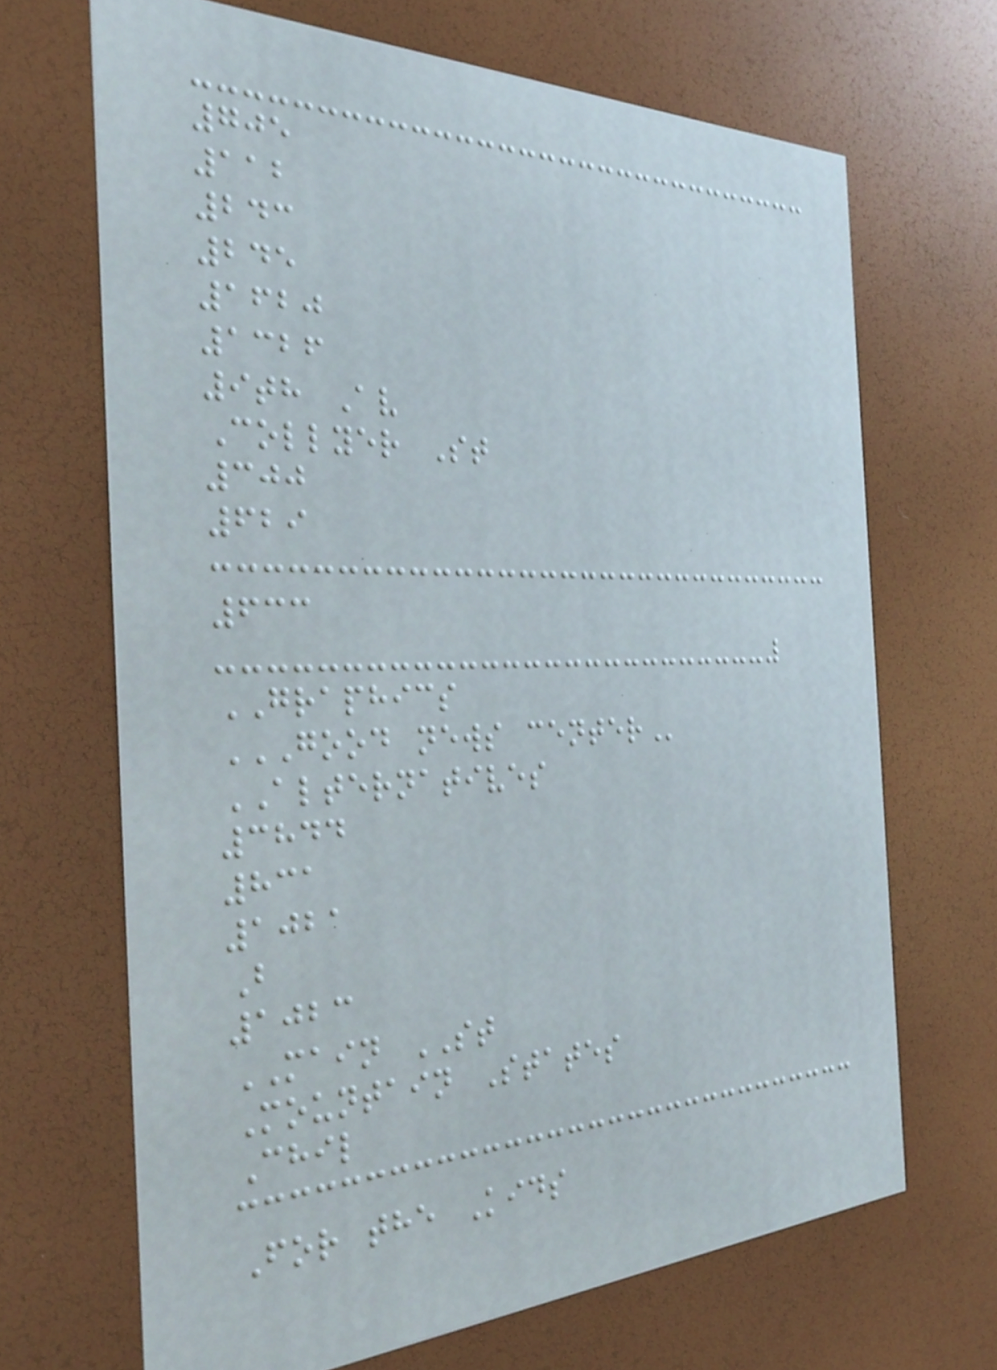705
112
243
245
1620
1326
9th Av
Collyer St
300
629
633
GRAPHICS
GOOD NEWS CENTER
ALTERNATIVES
3844
831
1021
B
1023
MAIN ST
Mountain States
Chil
For the Kids
